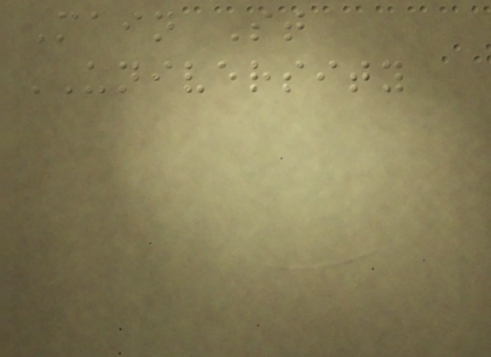Main St
UNIVERSITY
